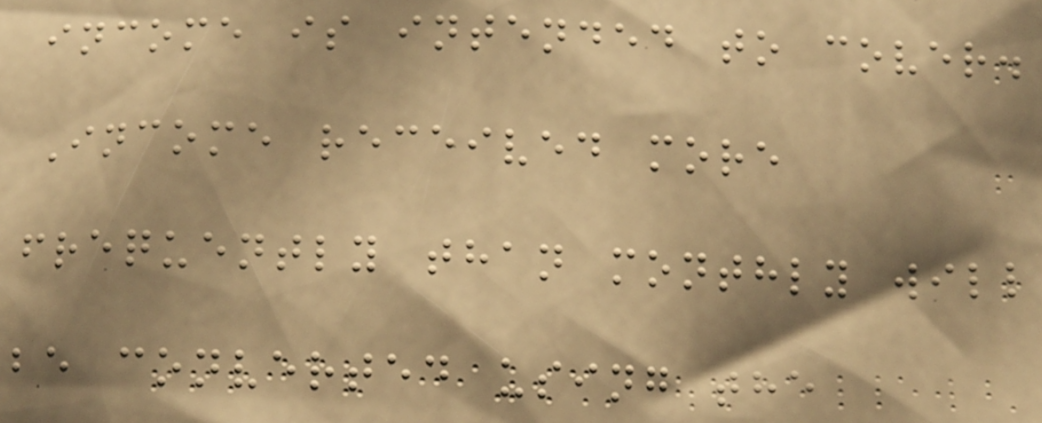income is intended to cover.
Income received more
frequently than monthly will
be converted using the
